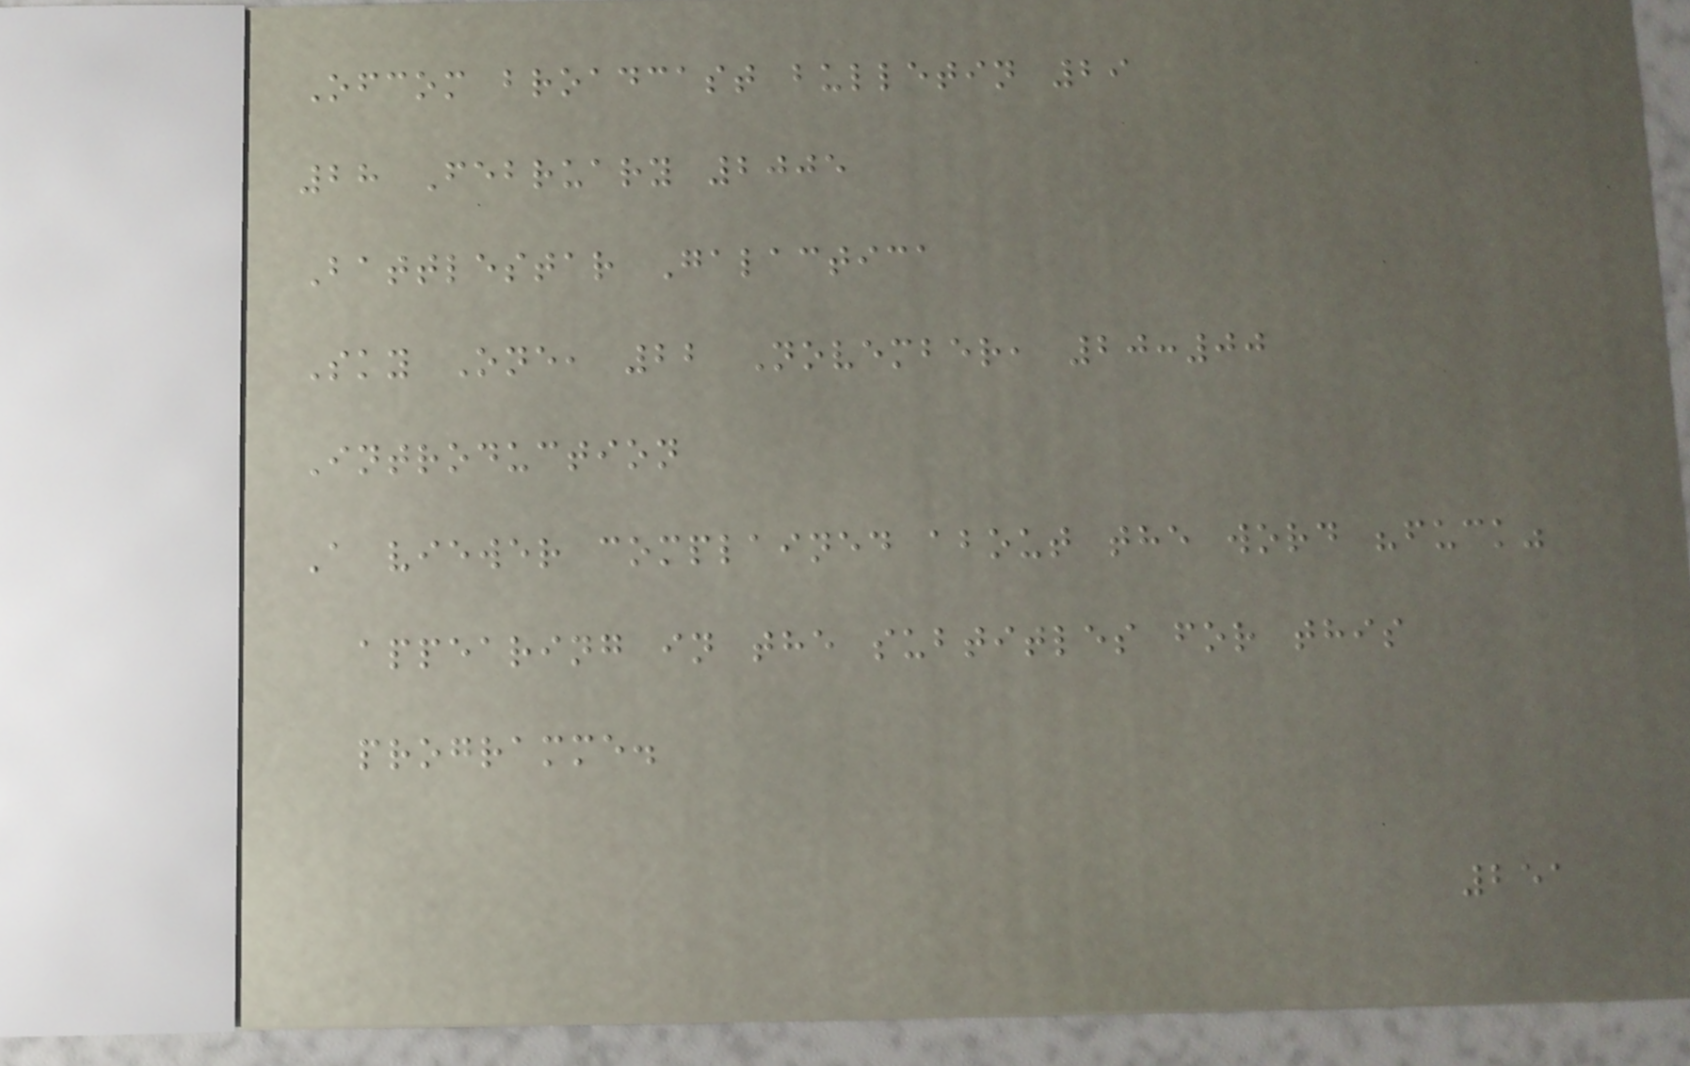Ofcom broadcast bulletin 29
28 February 2005
Battlestar Galactica
Sky One, 22 November, 20:00
Introduction
A viewer complained about the word "fuck"
appearing in the subtitles for this
programme.
251
